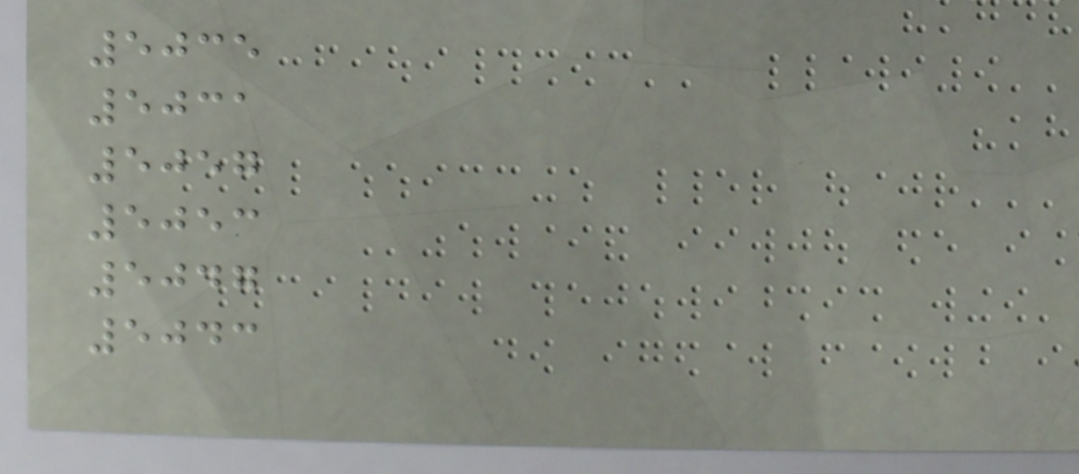5035
5031
5057
5053
5047
5043
